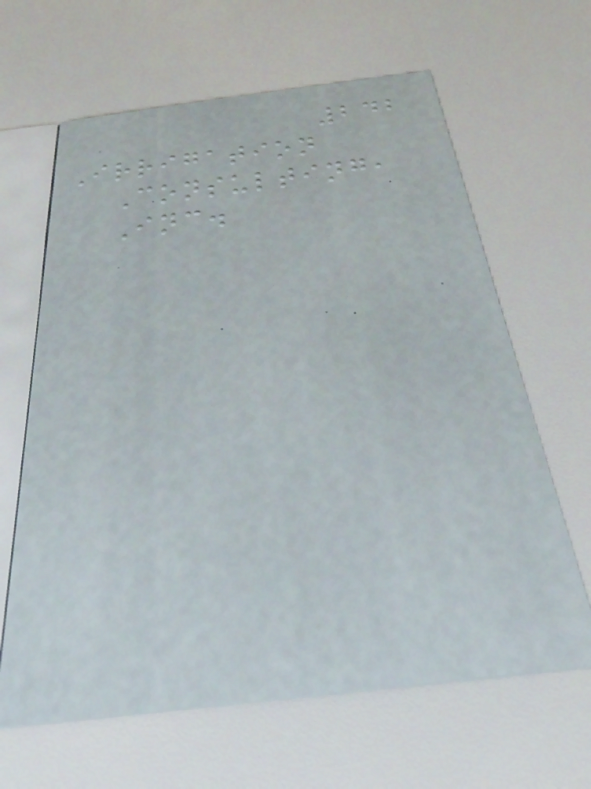242
Irrigation
Consulting,
Inc.
